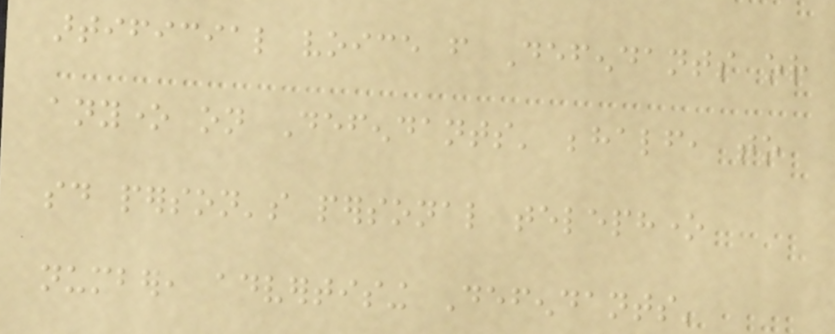artificial voice from Defendants or
anyone on Defendants' behalf, to
said person's personal telephone
number, advertising Defendants'
